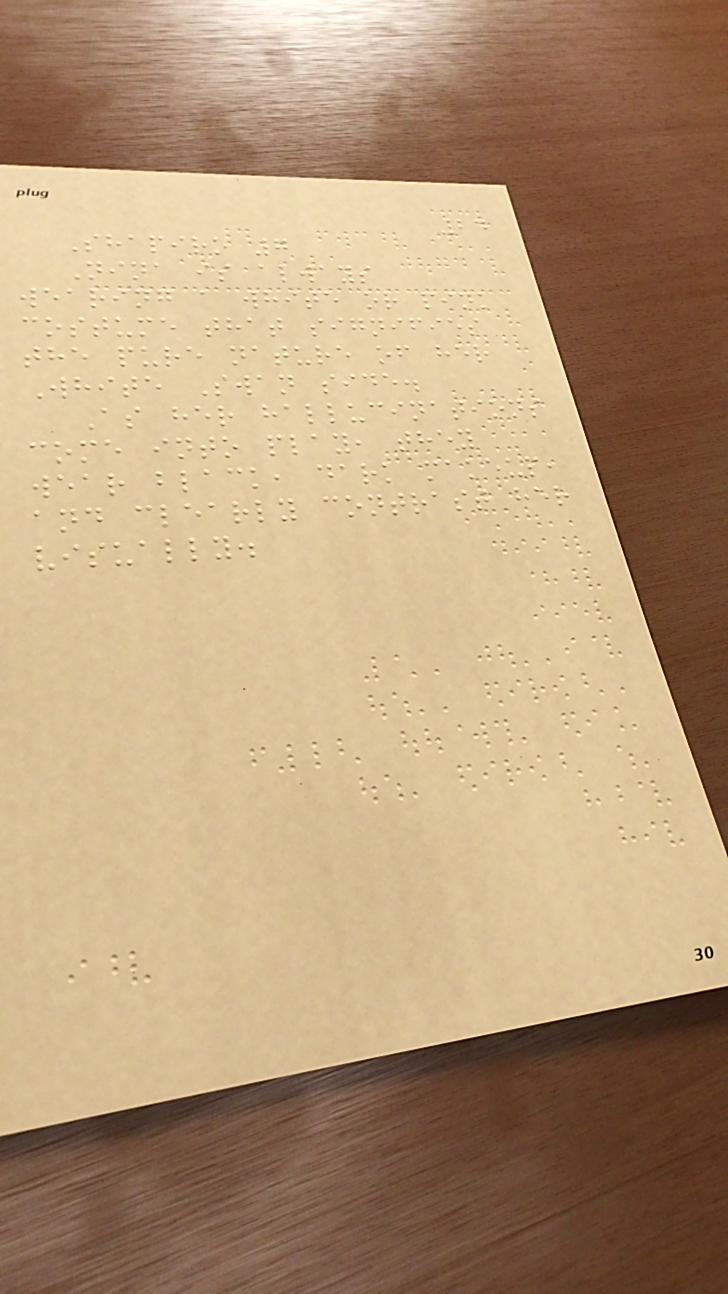24
Shapiro 7
Nina is always
wearing a white or pink
costume that signifies
the pure nature of her
White Swan side.
As her hallucinations
come into play, they
wear black, dark makeup,
and clearly contrast her
visually.
